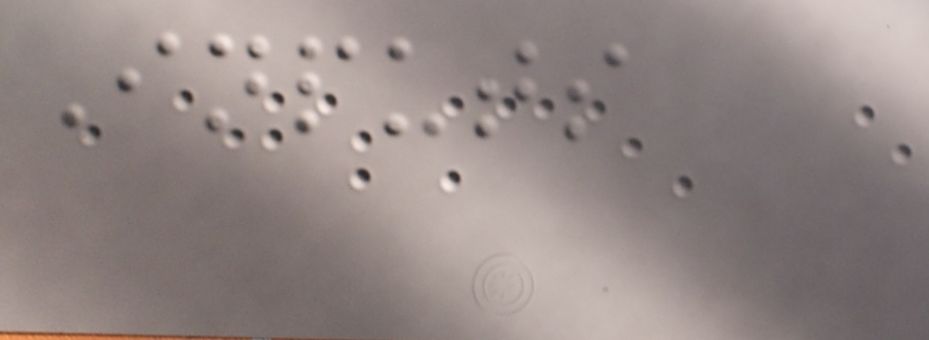Inputs
